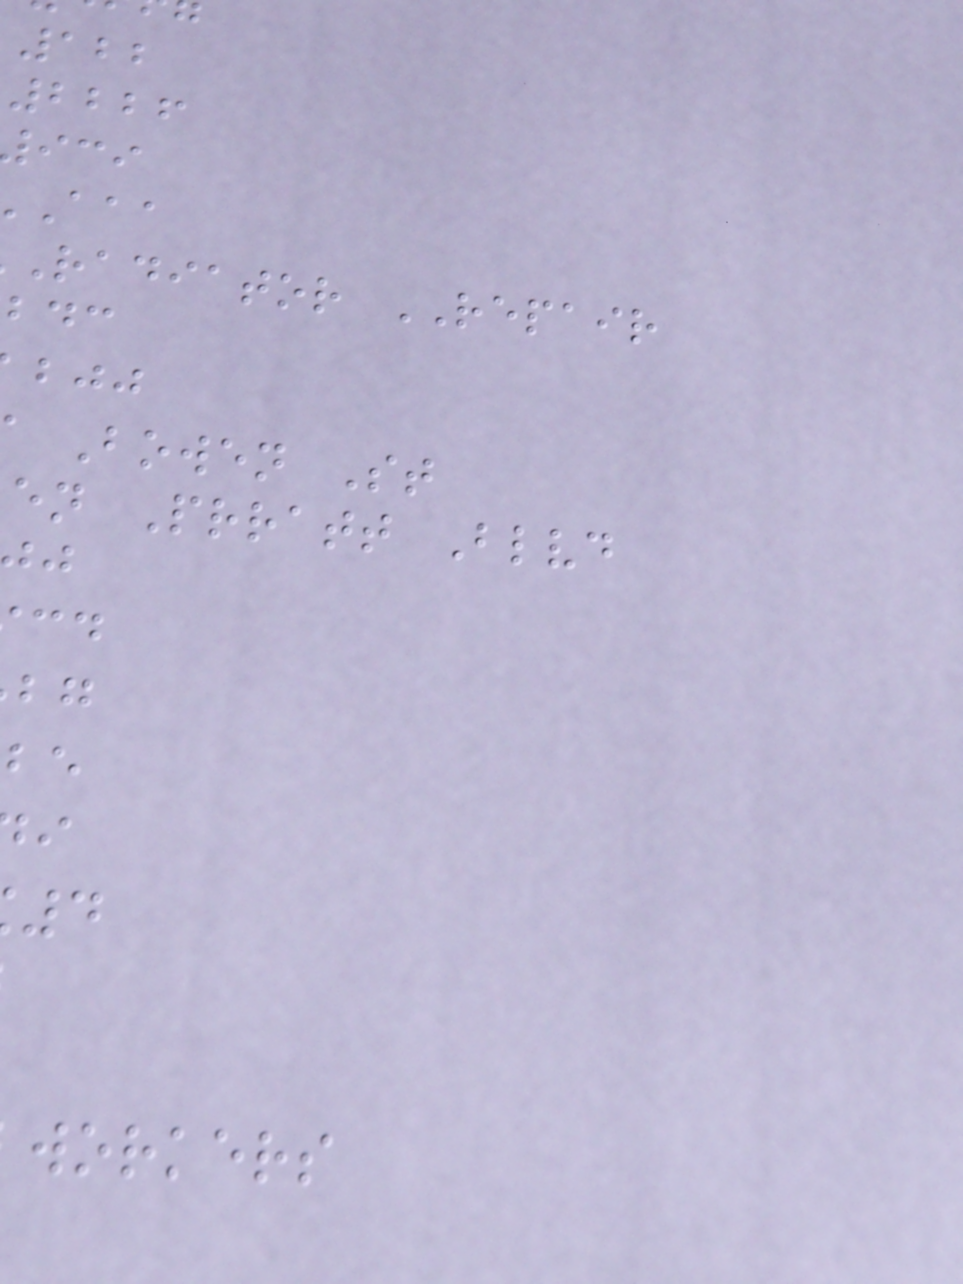122
2226
radiator REPAIR
Bowen St
en Prratt Blvd
workers
